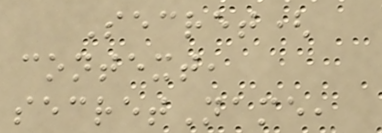Secret(
context,
secretName,
